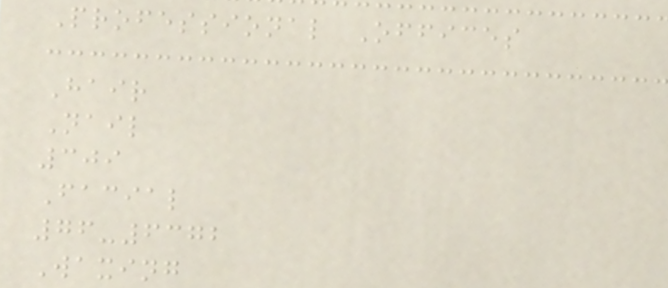Professional Offices
Hair
Nail
309
Facial
76-6372
Waxing
